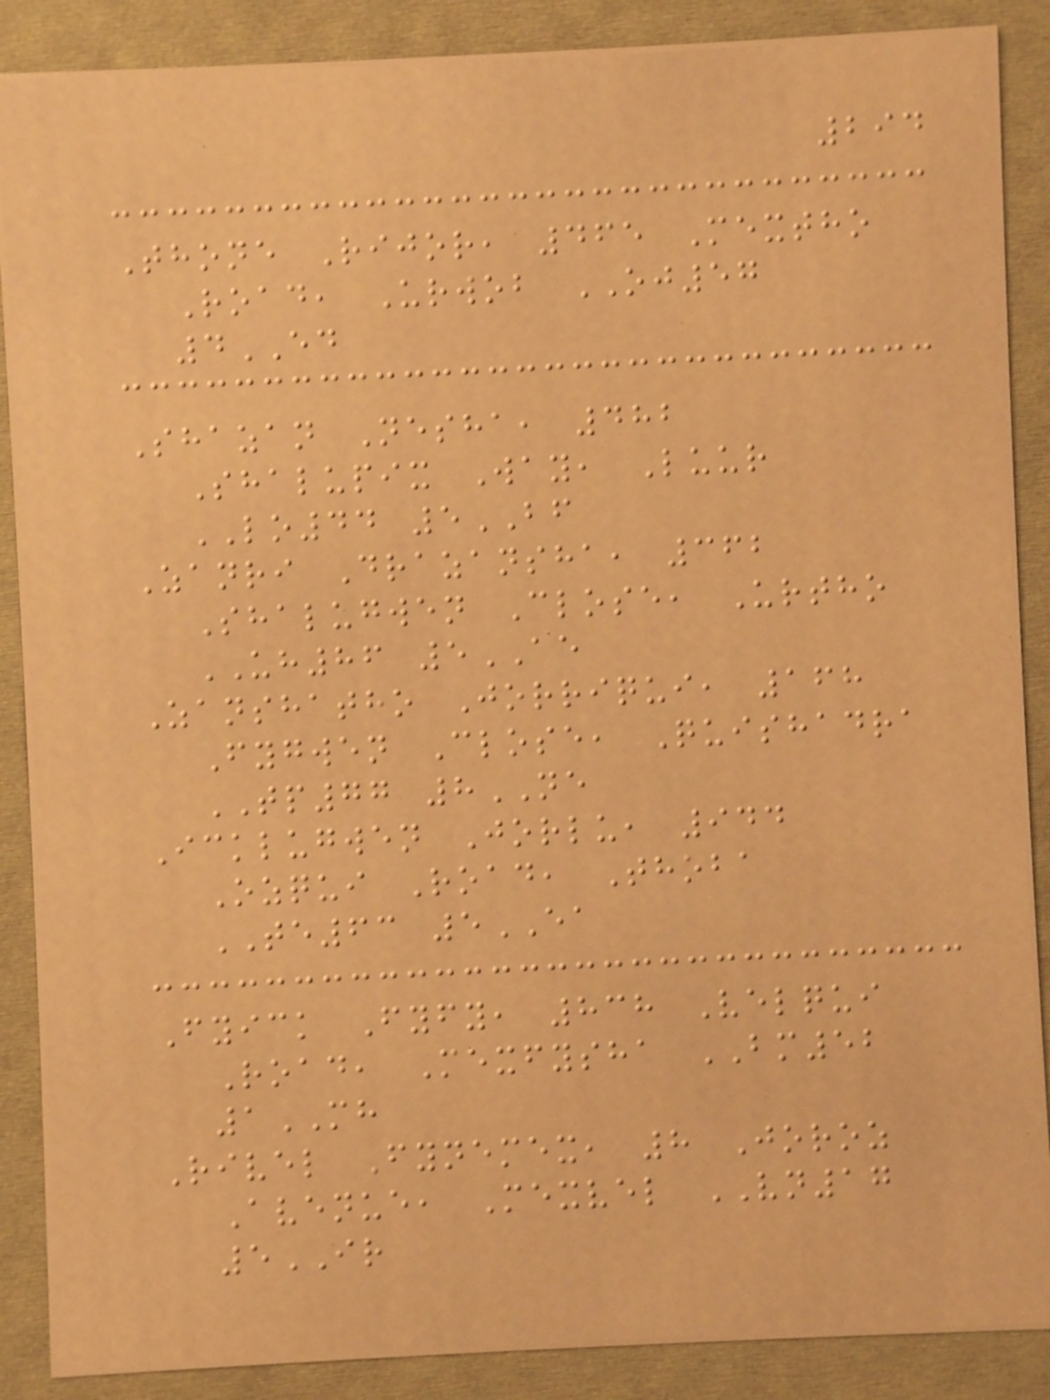294
Thone Rijor, 465 Mextho
Road, Urwob OJ57
4ED
Shazan Nesha, 482
Shalupix Way, Luur
LO44 5BF
Zanri Drazansha, 362
Shalugwen Close, Urtho
UH86 5AE
Zanshatho Jorriqui, 168
Fygwen Close, Quishadra
TP77 8NE
Icklugwen Jorlu, 944
Ozqui Road, Thoba
TE63 5EA
Fyick Fyfy, 838 Velqui
Road, Mexfysha BM52
1MH
Rivel Fynemex, 8 Joroz
Avenue, Mexvel VN17
5IR
